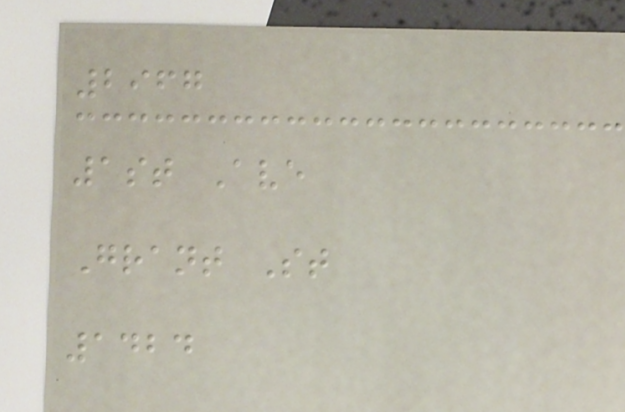2967
1st Ave
Grant St
1424
